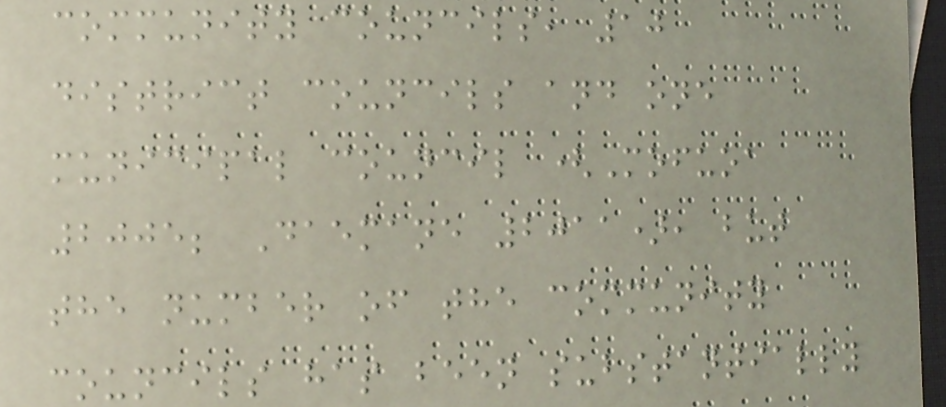community councils, 10
district councils and one
municipal council (Mofuoa
2005; Daemane 2011), but
the number of the community
councils has been substantially
